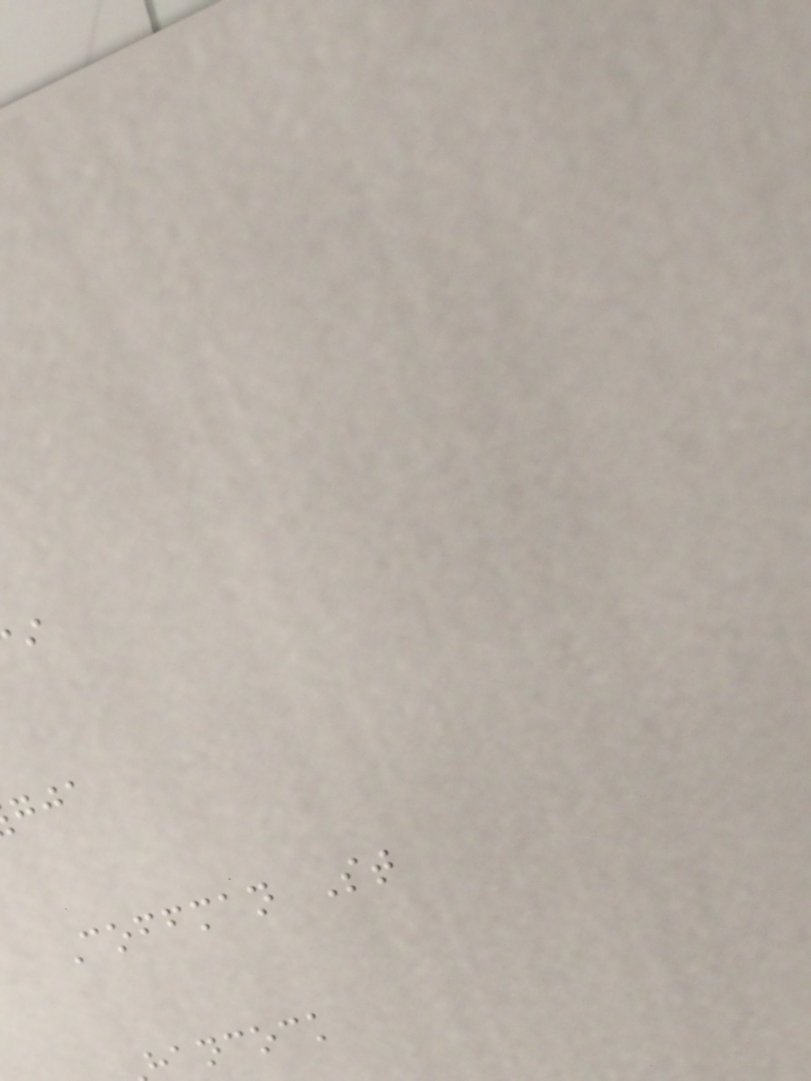Coffman St
hancock
